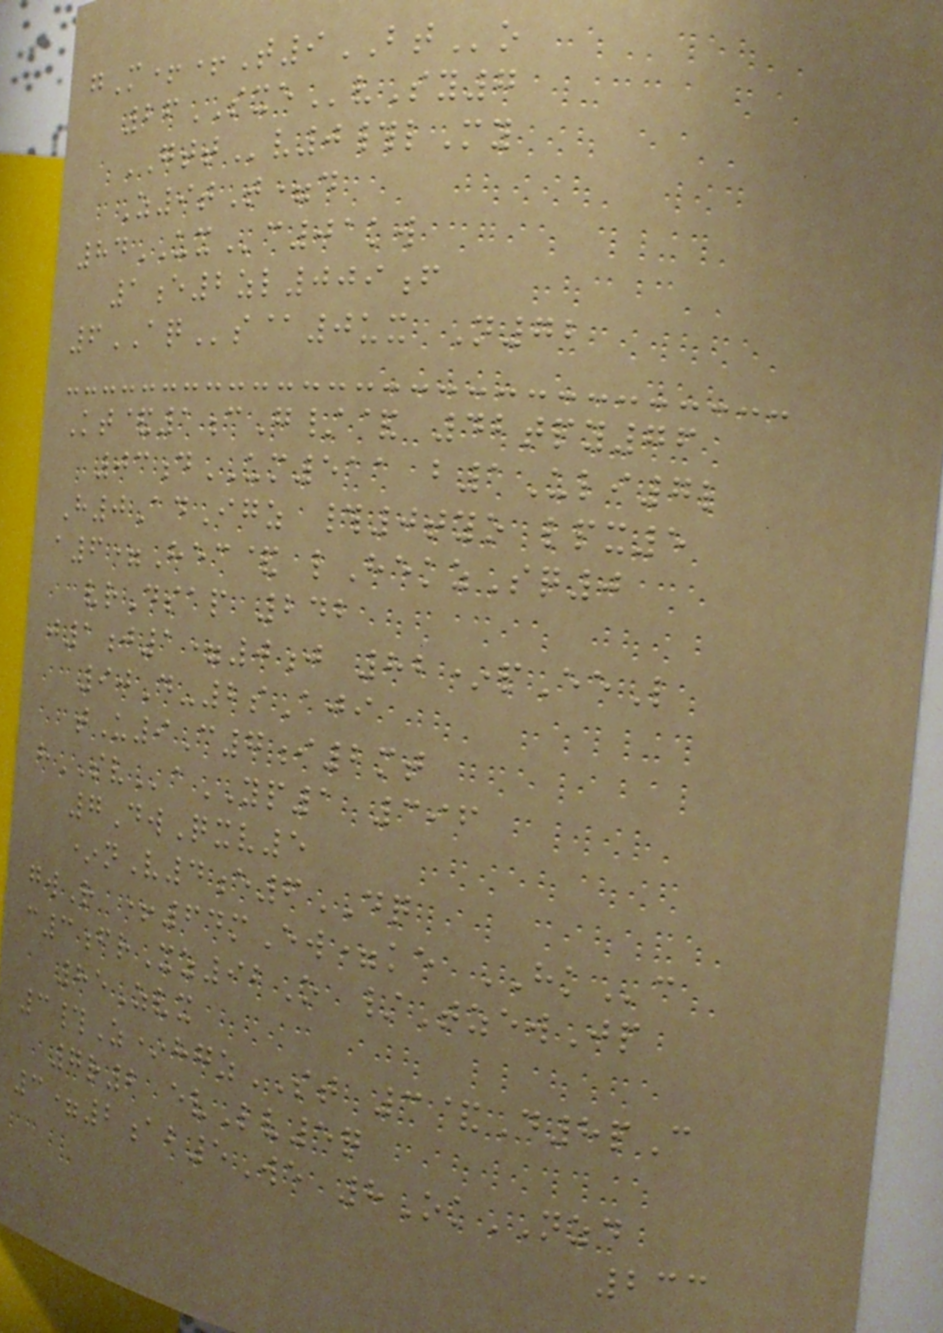gM++T9BTo
26SXEvSy7
GTTv0#lMy
Z9tT=d
84UXc01kw
1e2zl009f
6AQs@0ux N72
Kt&1cG/& 42tpy76
03dUM511 b1Uli7l
H0AdIgz #0tyo lpx5
a6=Hec& lHekzSq0
vrDsap 242
j1j1=0j 82*pEeL
90D-2sAji
tU9C7i2mt
hSVaYP1 396
7DwQxv5
*nV4e6DQ
gwR +64mEw=ke HKc
c3frXz92O /TzewJp
85Zvx
3#Z*hgzST 3&D8pC
7r2 evLv5q
3=2ab5We 8OkNZD
233
